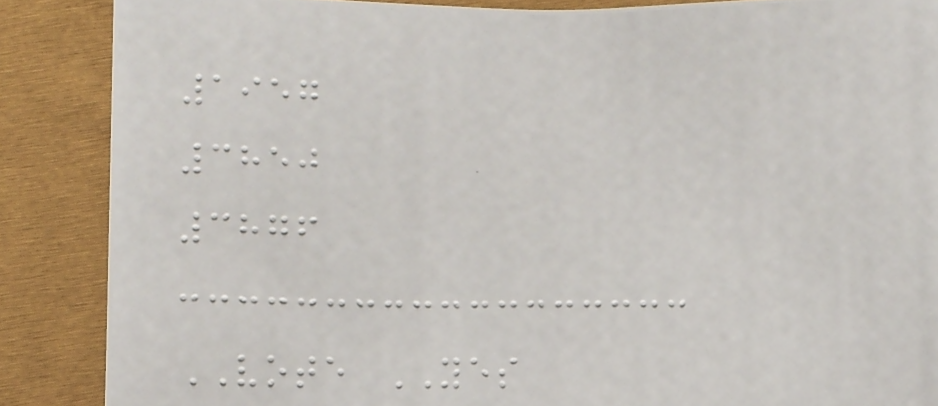1957
3850
3876
VOTE YES
